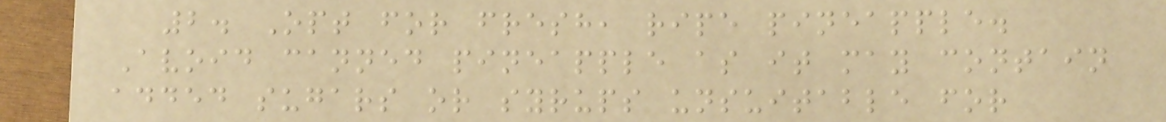2. Opt for fresh, ripe pineapple.
Avoid canned pineapple as it may contain
added sugars or syrups unsuitable for
